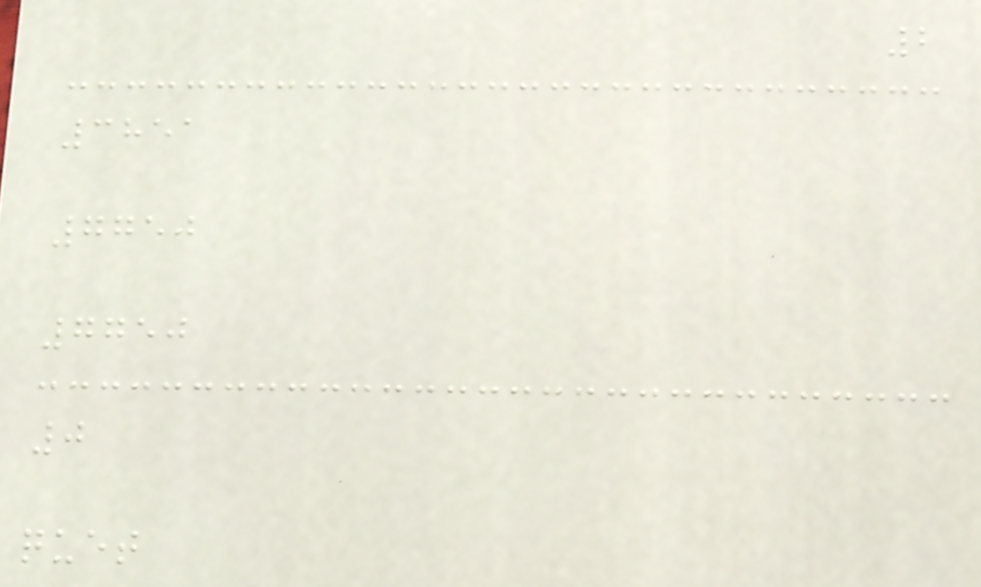2
3851
7750
7750
0
quet
